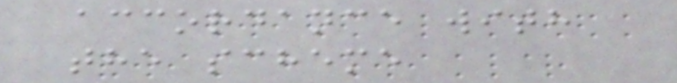accordance with
the scheme
